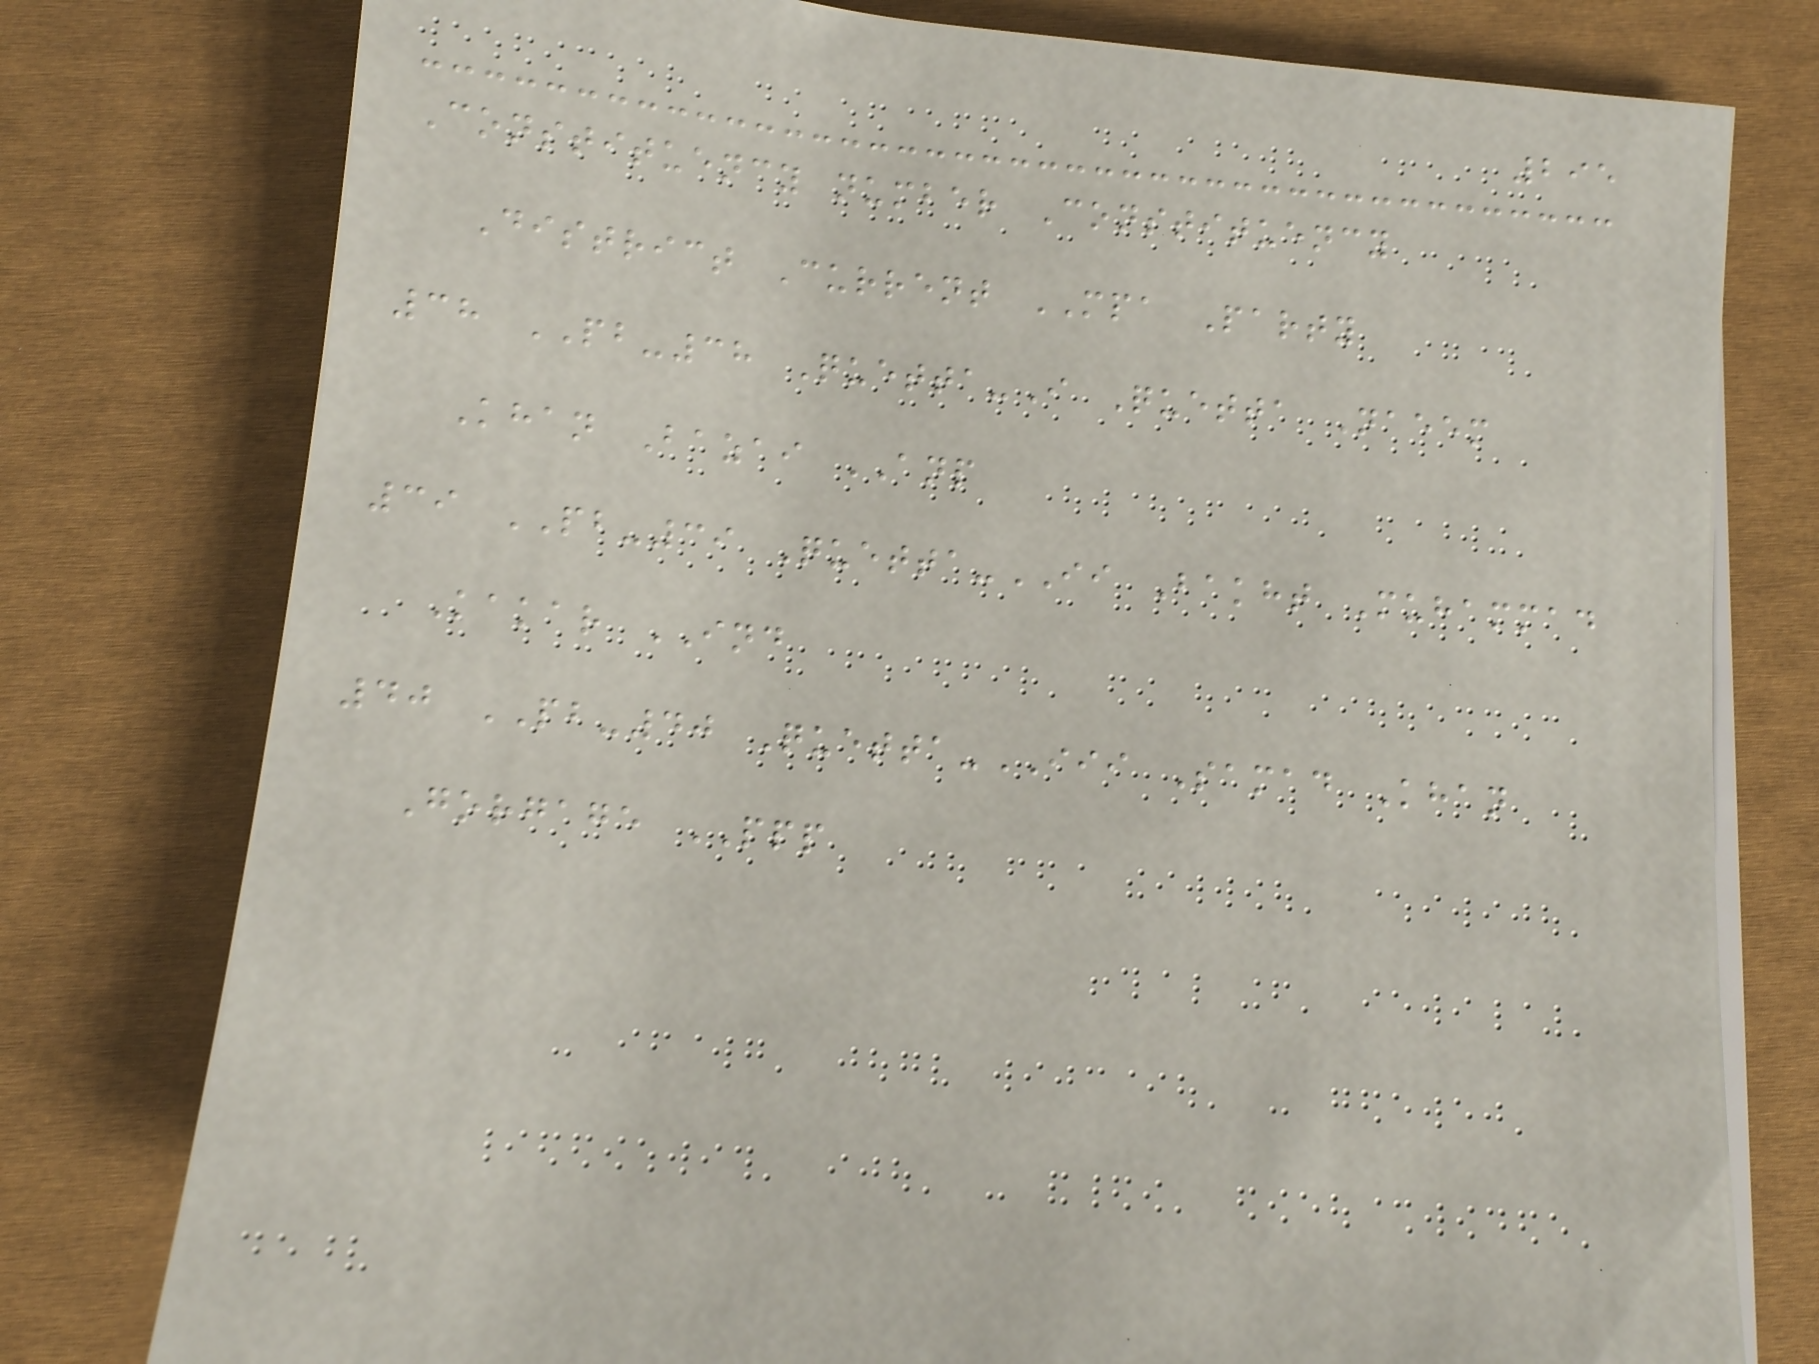295
Constituency number Constituency
District Current MPA Party
38 PB-38 Quetta-I Quetta Naeem
Khan Bazai ANP
39 PB-39 Quetta-II Bakht Muhammad
Kakar IND
40 PB-40 Quetta-III Samad Khan
Gorgage PPP
